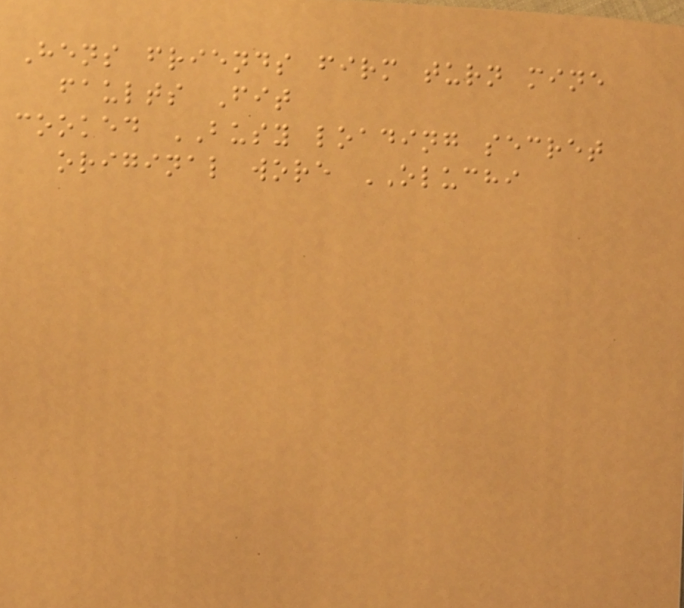Hens friends firm turn mine
faults Fit
cooked BUSY loading secret
original wore OLUCHI
